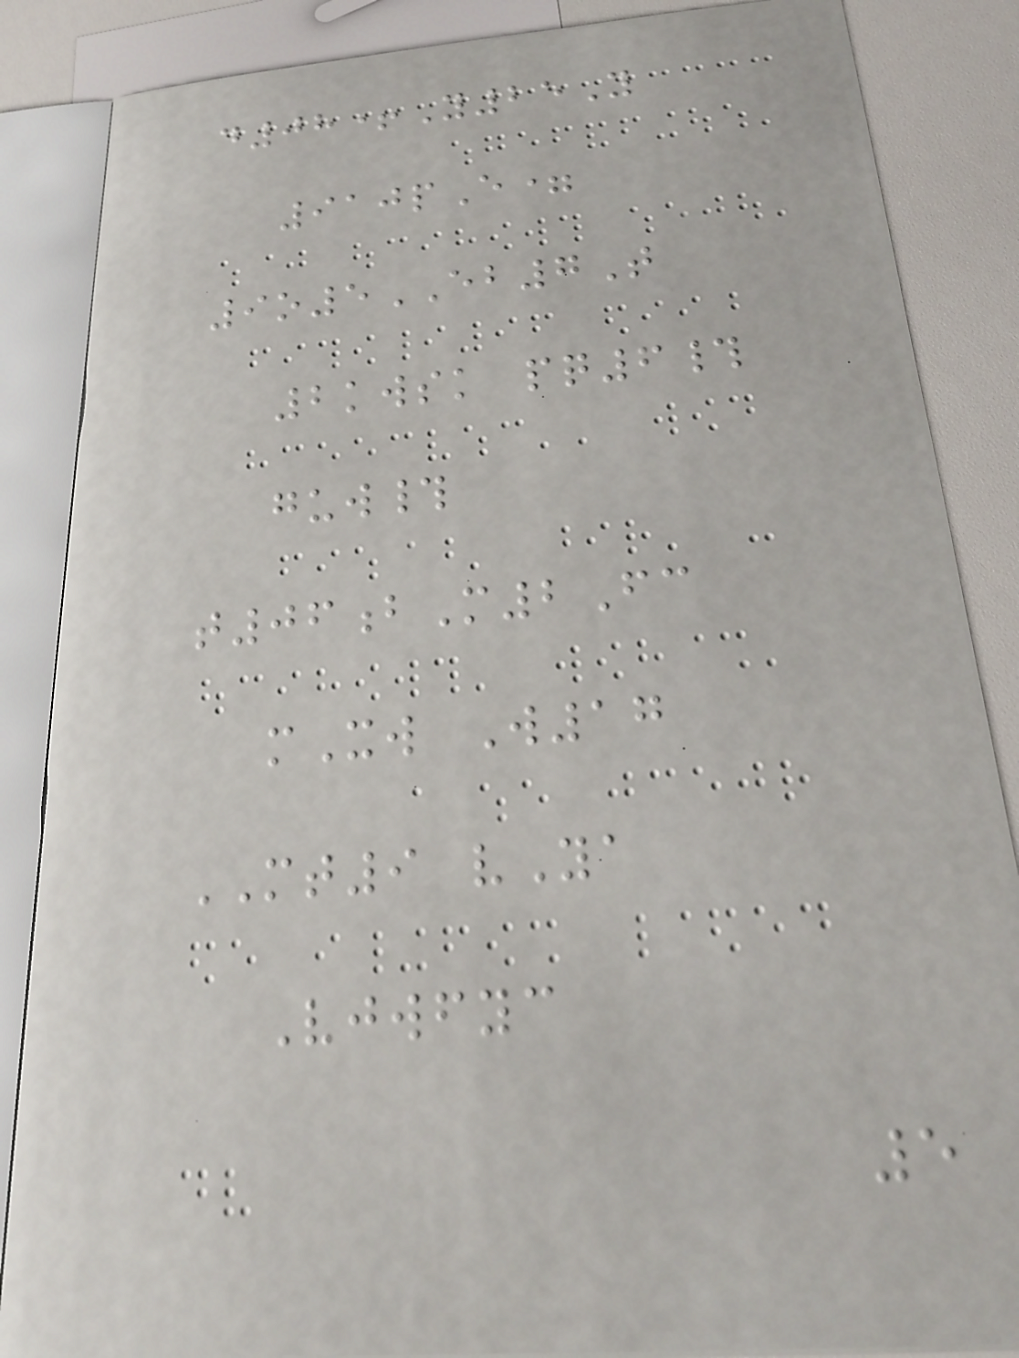d08+Y25Y
910pE=
9o5EB7T
2kwsk pq6#
guw#
t06bM2Fc
mXw W17
MT9 vYa
Vjwfyc
5
